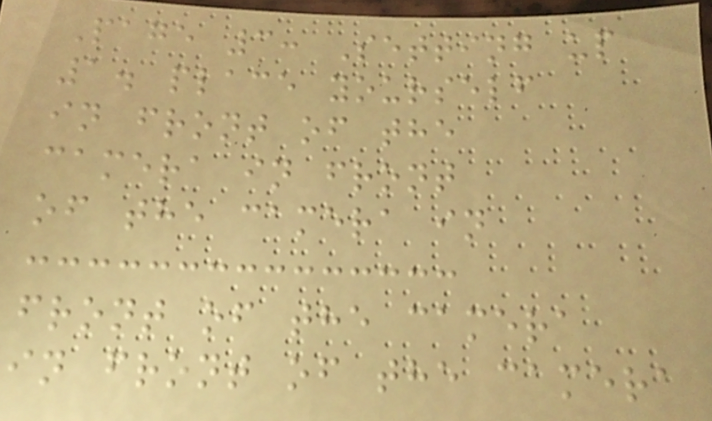Page 3: Setting up
1. place yourself
in front of the
camera in front
of the camera in
front of the camera
in front of the camera
